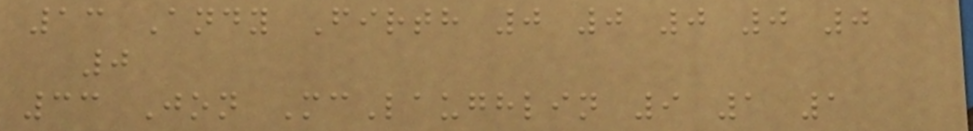13 Andy Firth 0 0 0 0 0
0
33 Jon McLaughlin 9 1 1
